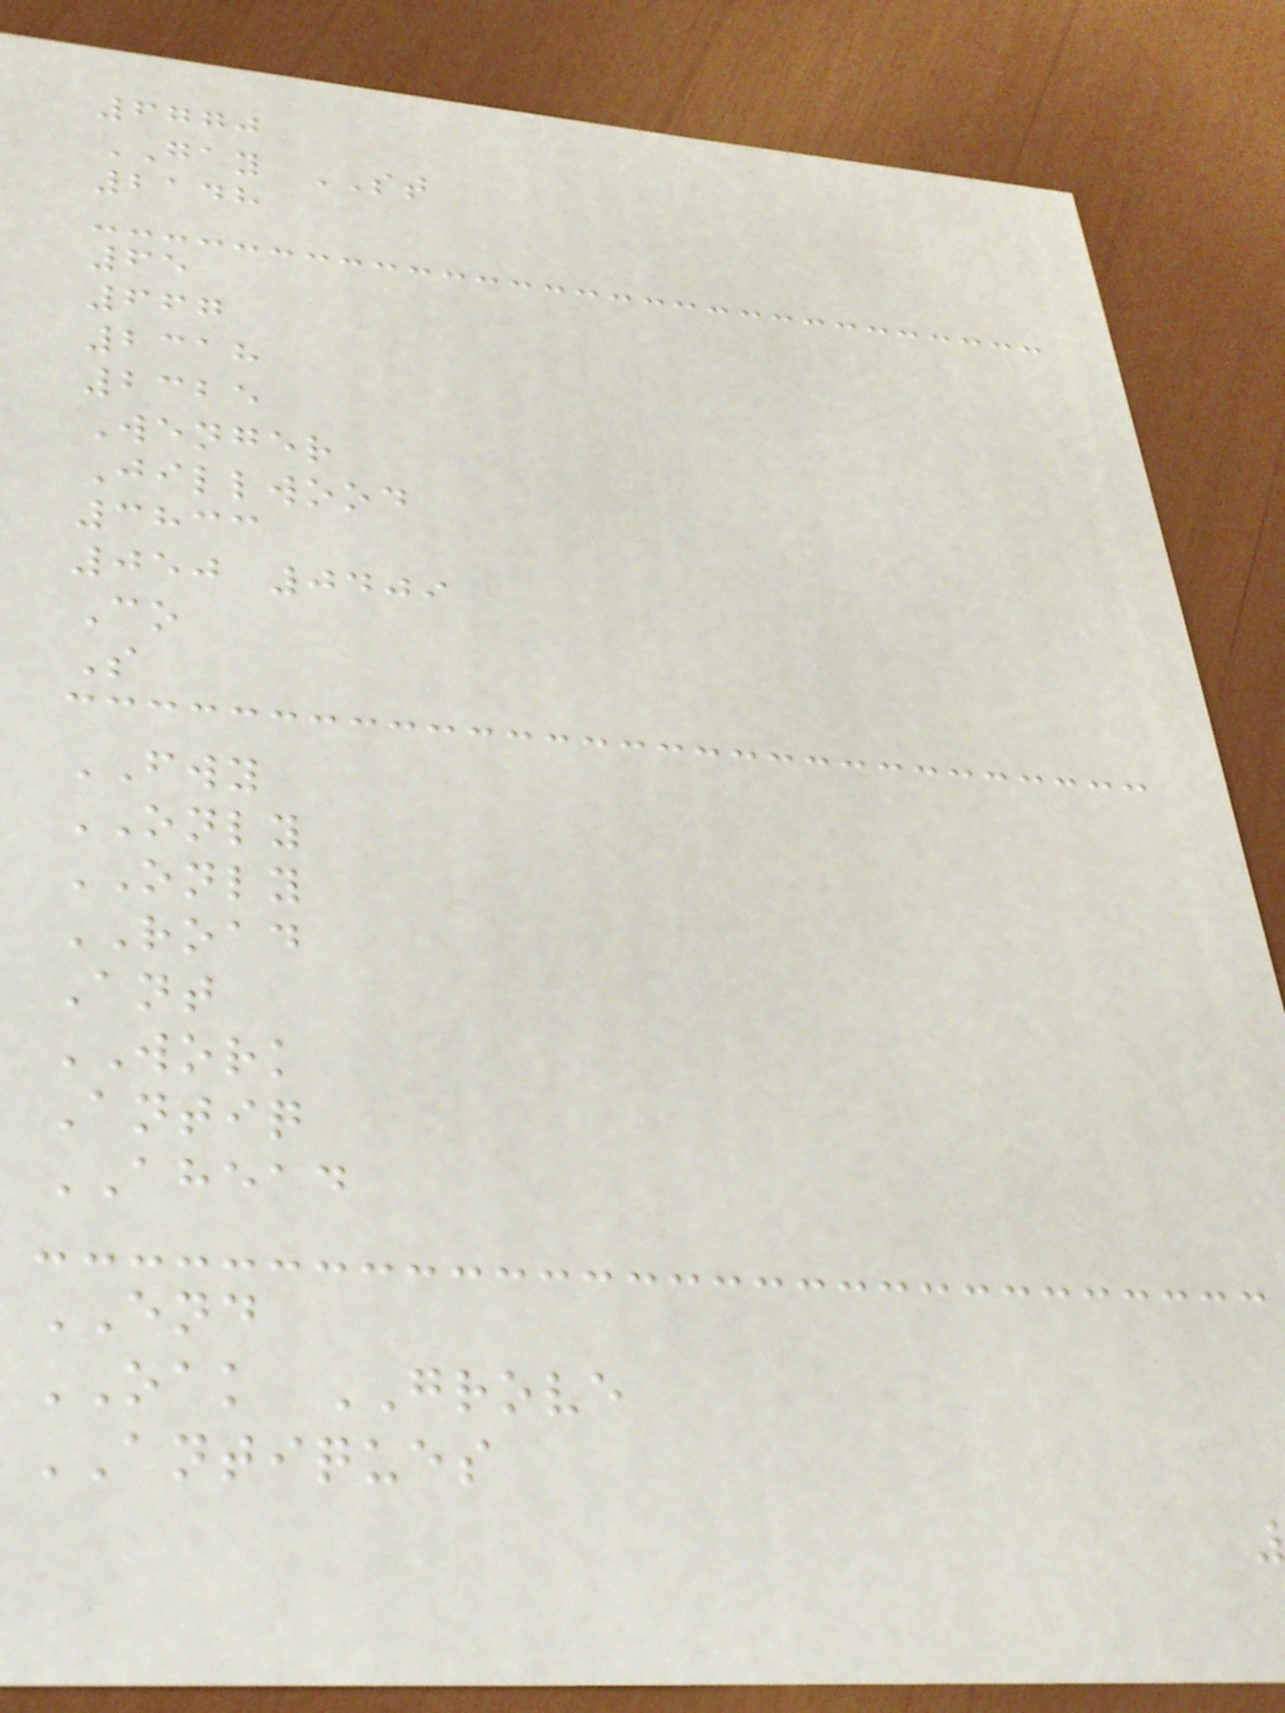6770
GAY ST
2148
65
667
2318
2325
Wenger
Jillwood
3833
050 0409
Co
S
FWY
ONLY
ONLY
ROAD
Ant
WORK
Antiq
AHEAD
END
OAK GROVE
ANTIQUES
